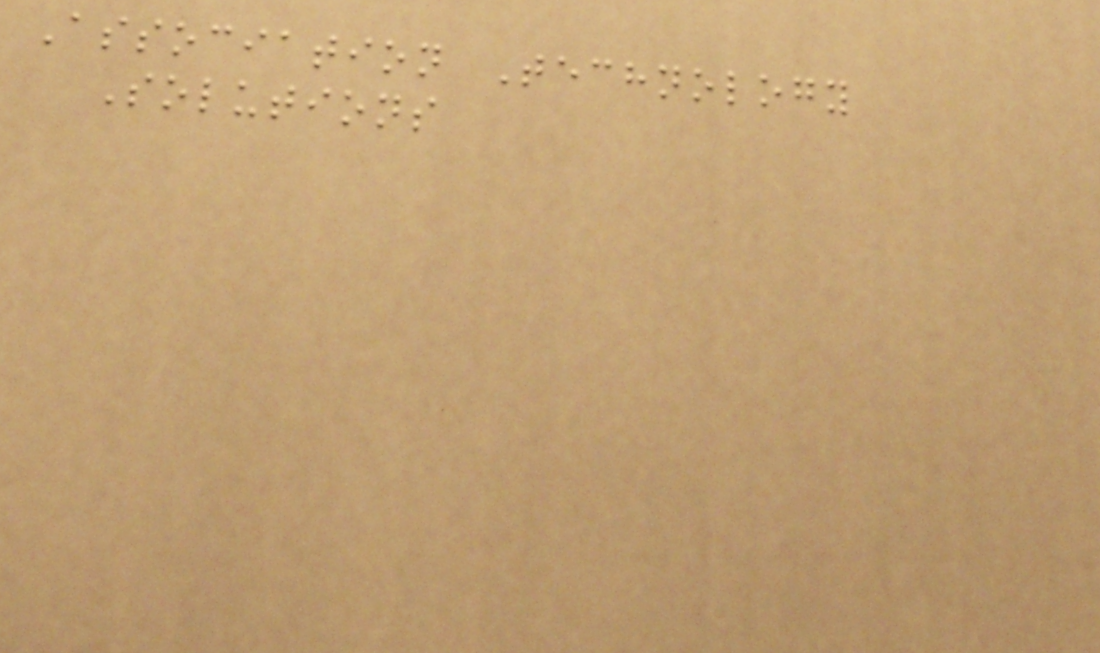Association Technology
Solutions
